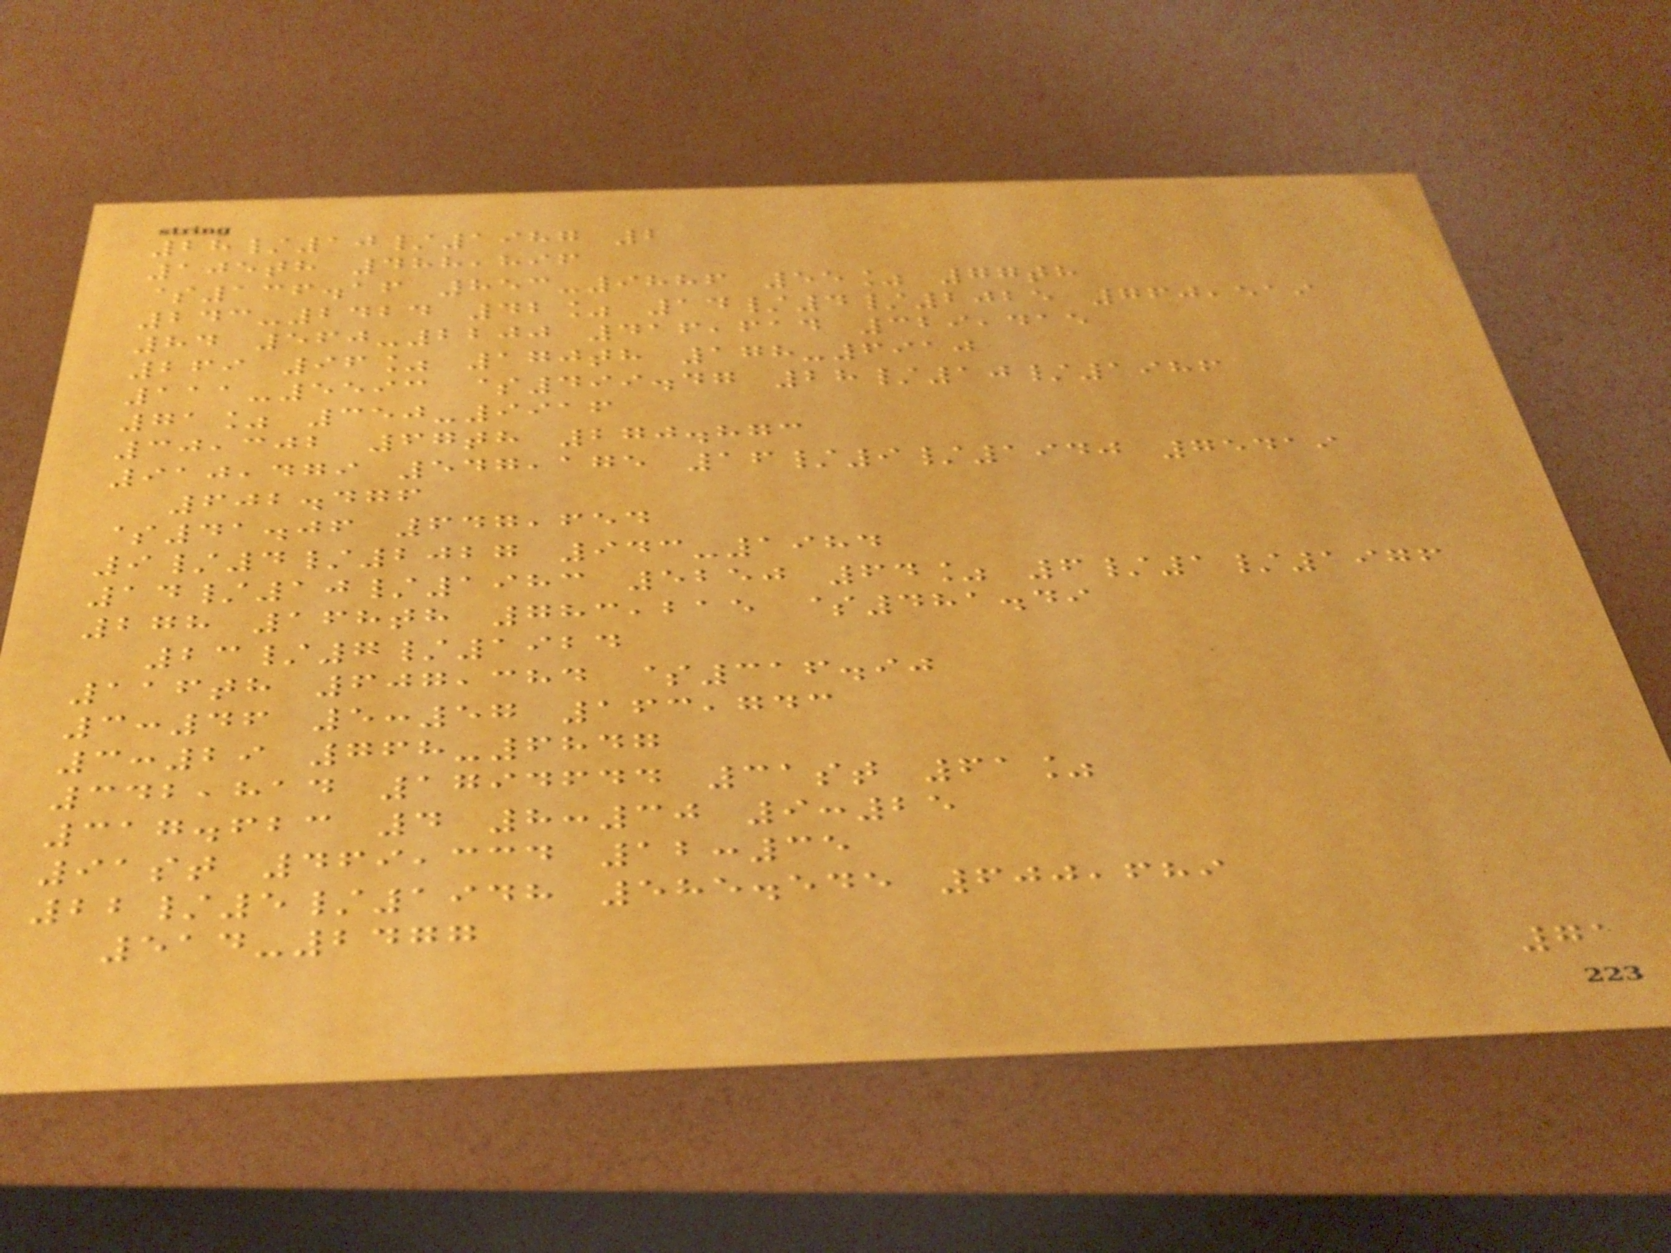28/10/1987 2
105th 488,896
$136.16 853-9886 55% 77th
243-2424 42% 14/4/2025 760,519
84 560-2200 416,614 329,415
269 96% 170th 178-6910
111-5593 $499.47 28/10/1986
71% 350-9916
30,302 67th 270.873
910,479 547,175 16/9/1940 75419
602.476
$41.06 647,654
9/4/2027 943-1984
14/10/1983 5250 64% 6/1/1976
278 168th 783,215 $481.49
23/7/1924
116th 607,384 $316.90
3:46 5:57 163,743
3:29 768-6847
342,814 1794644 31st 61%
317.623 4 8:30 9:25
91st 469,334 12:35
22/5/1948 585.545 600,689
514-2477
71
